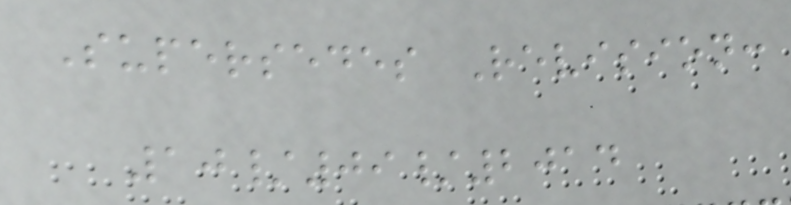Supersedes Revision:
10/09/2014
